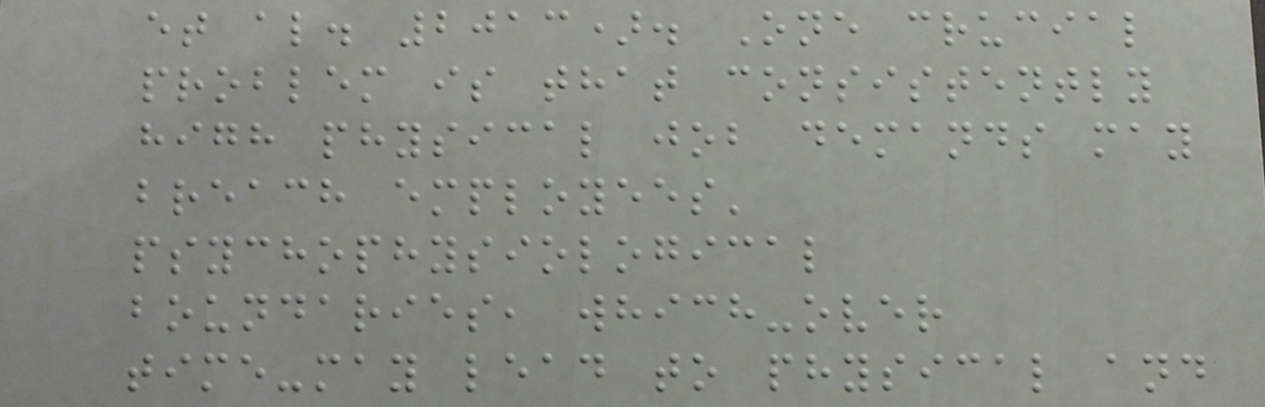et al. 2013). One crucial
problem is that consistently
high physical job demands may
breach employees'
psychophysiological
boundaries, which-over
time-may lead to physical and
